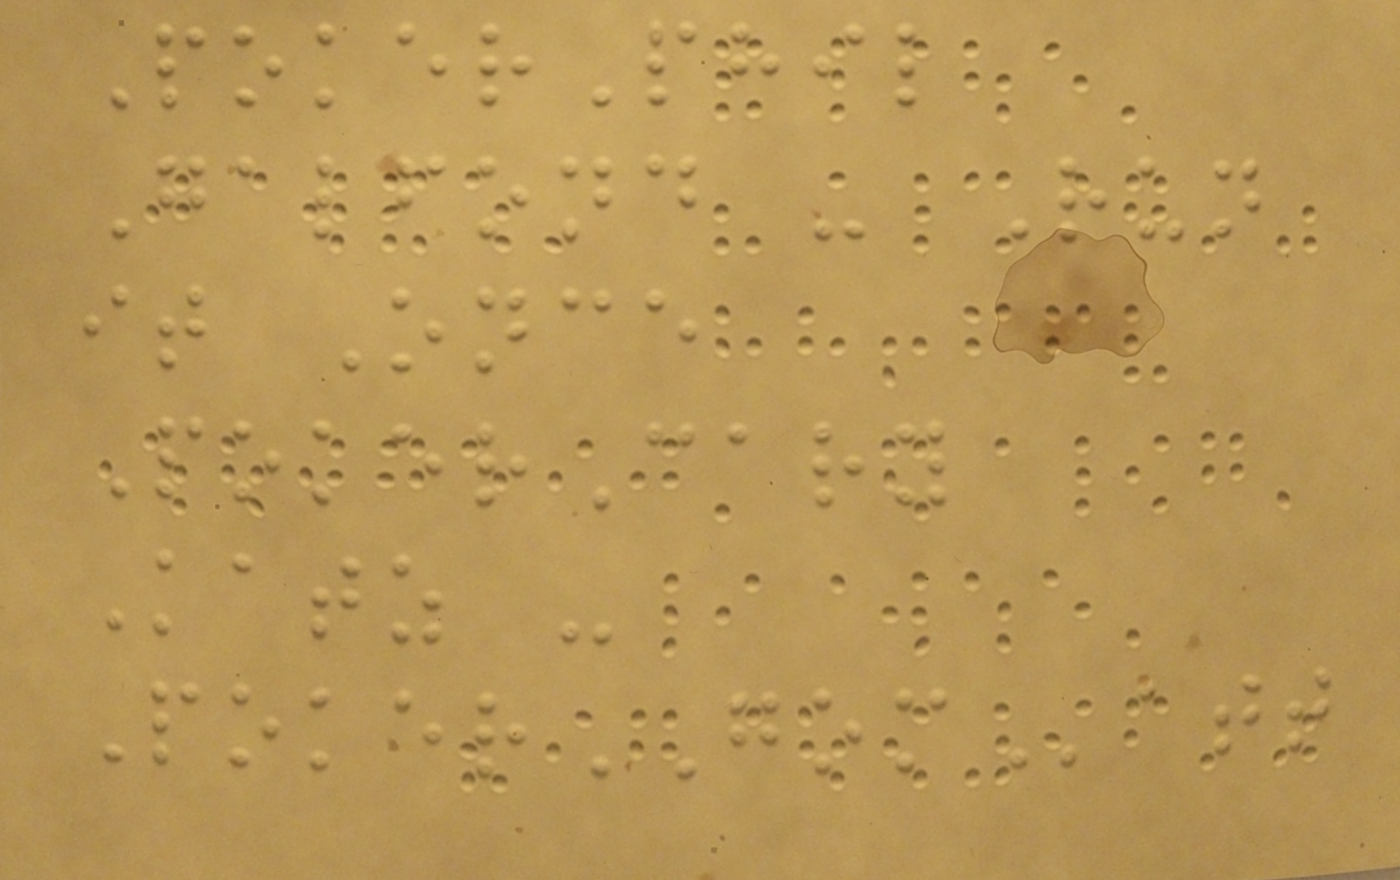PokerPhil
Galfond - Run
it Once
PokerCary
Katz -
PokerGOMatt
